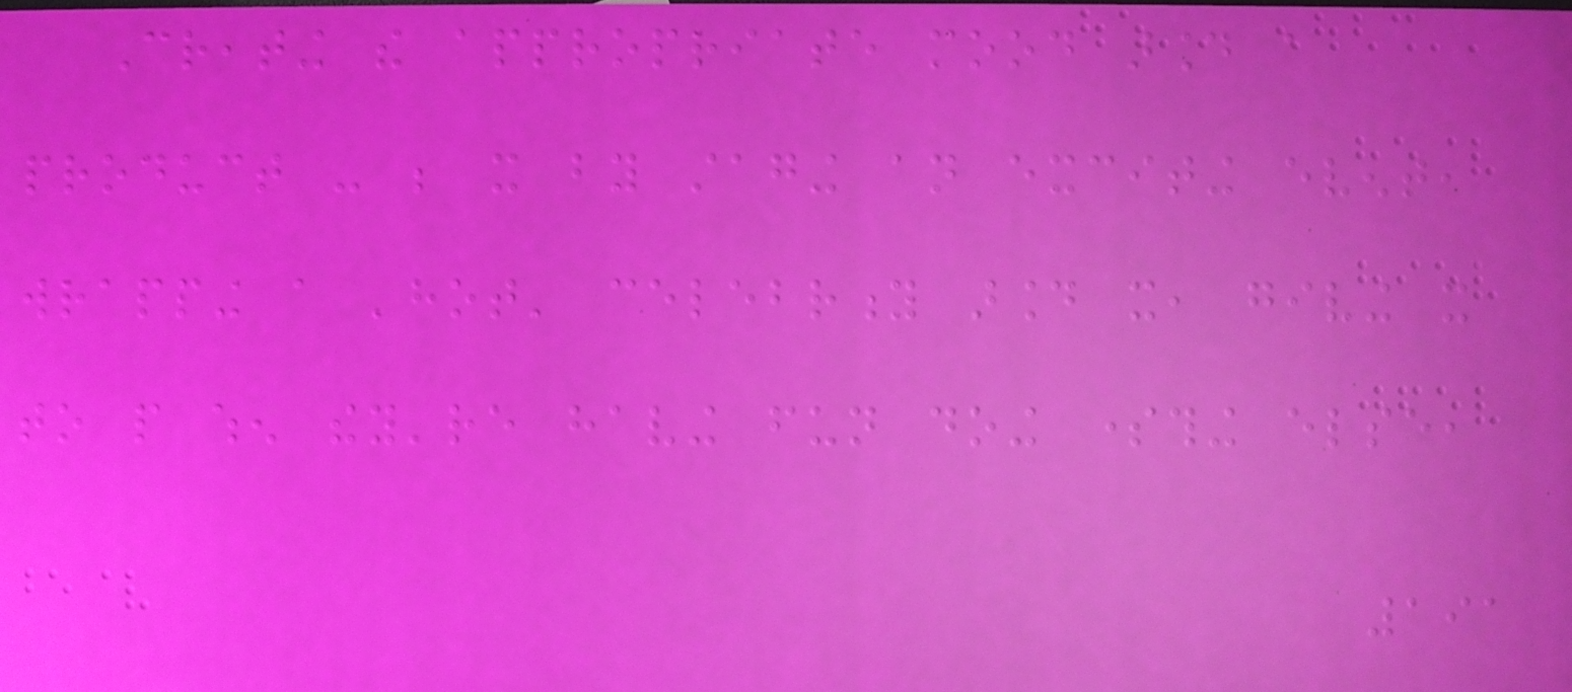Creating the appropriate mood around a
product - be it by staging an exciting event,
wrapping a 'hot' celebrity around it, giving it
to people when they're having fun doing something else,
191
